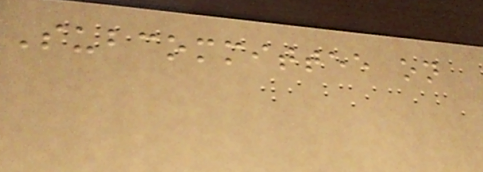Subcommittee on
